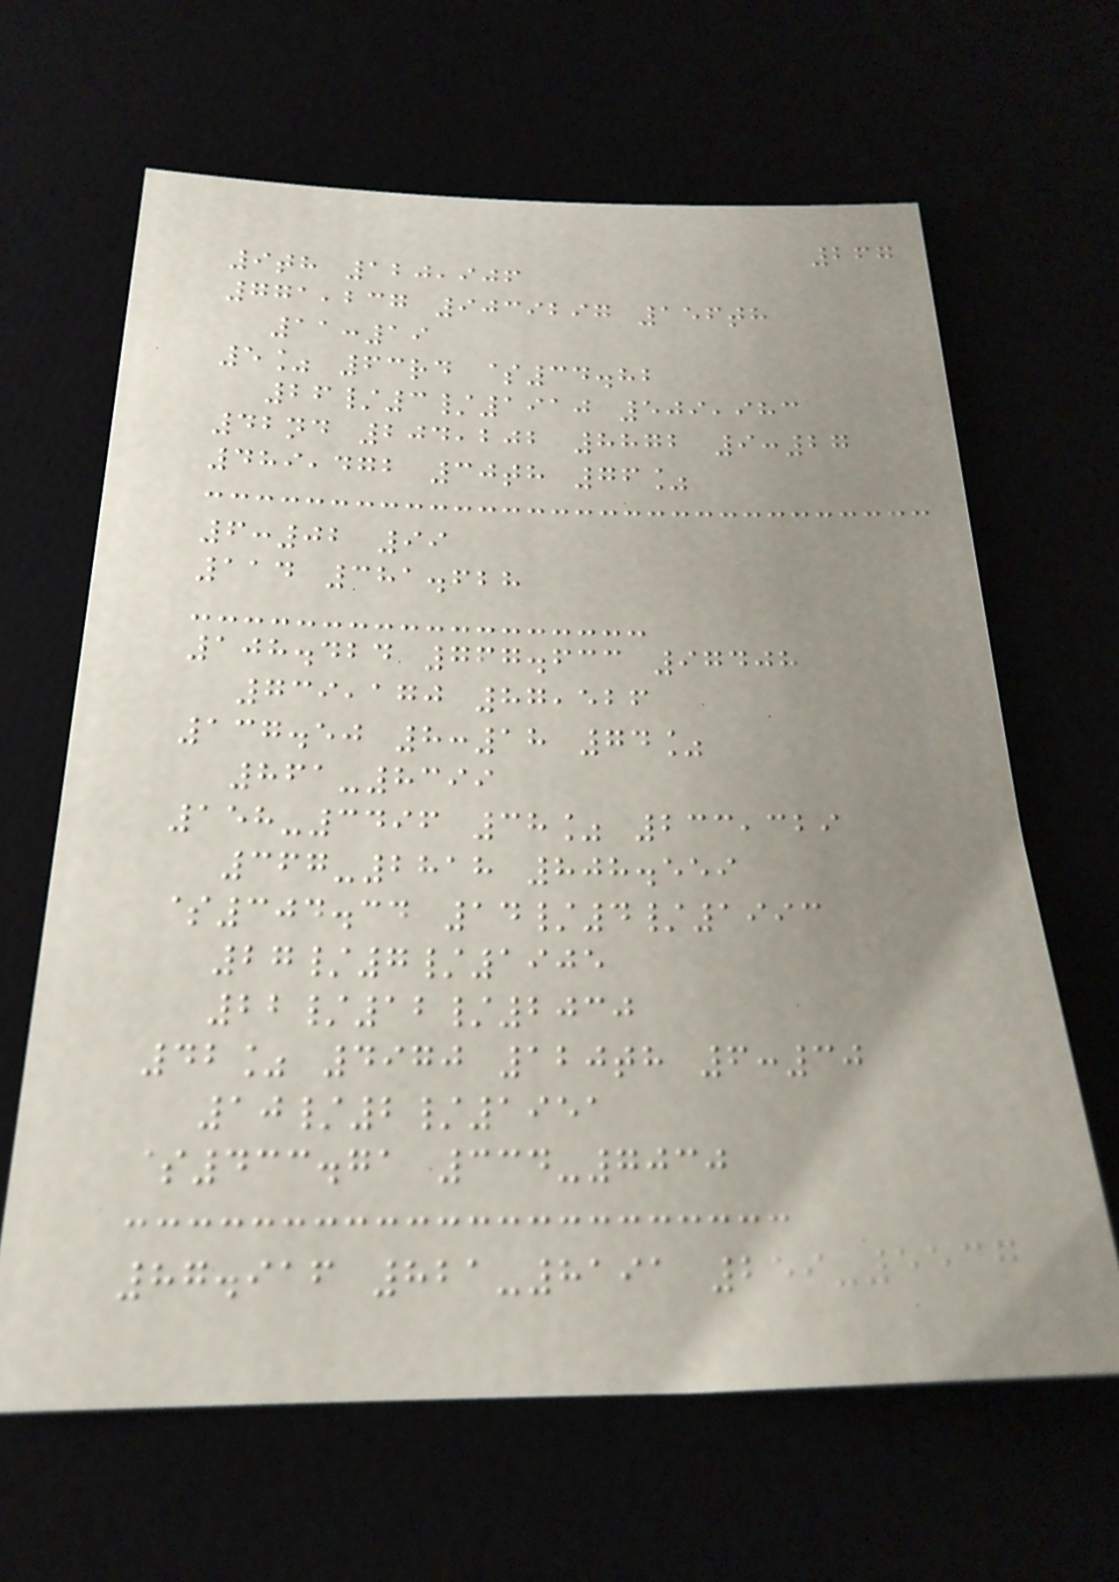267
9th 120,906
771,237 9039297 156th
11:19
5% 63rd $34.82
26/3/1910 509,983
42nd 204,202 8872 9:27
489,472 30th 76%
6:02 99
114 381.628
108.424 767.633 97408
739,170 87,526
137.50 8:18 74%
861-8399
158-3496 38% 233,329
367-2818 808.559
$304.34 14/4/1993
27/7/1905
22/12/2030
42% 4970 120th 6:30
10/2/1951
$433.71 334-7030
87.916 821-8191 259-5537
